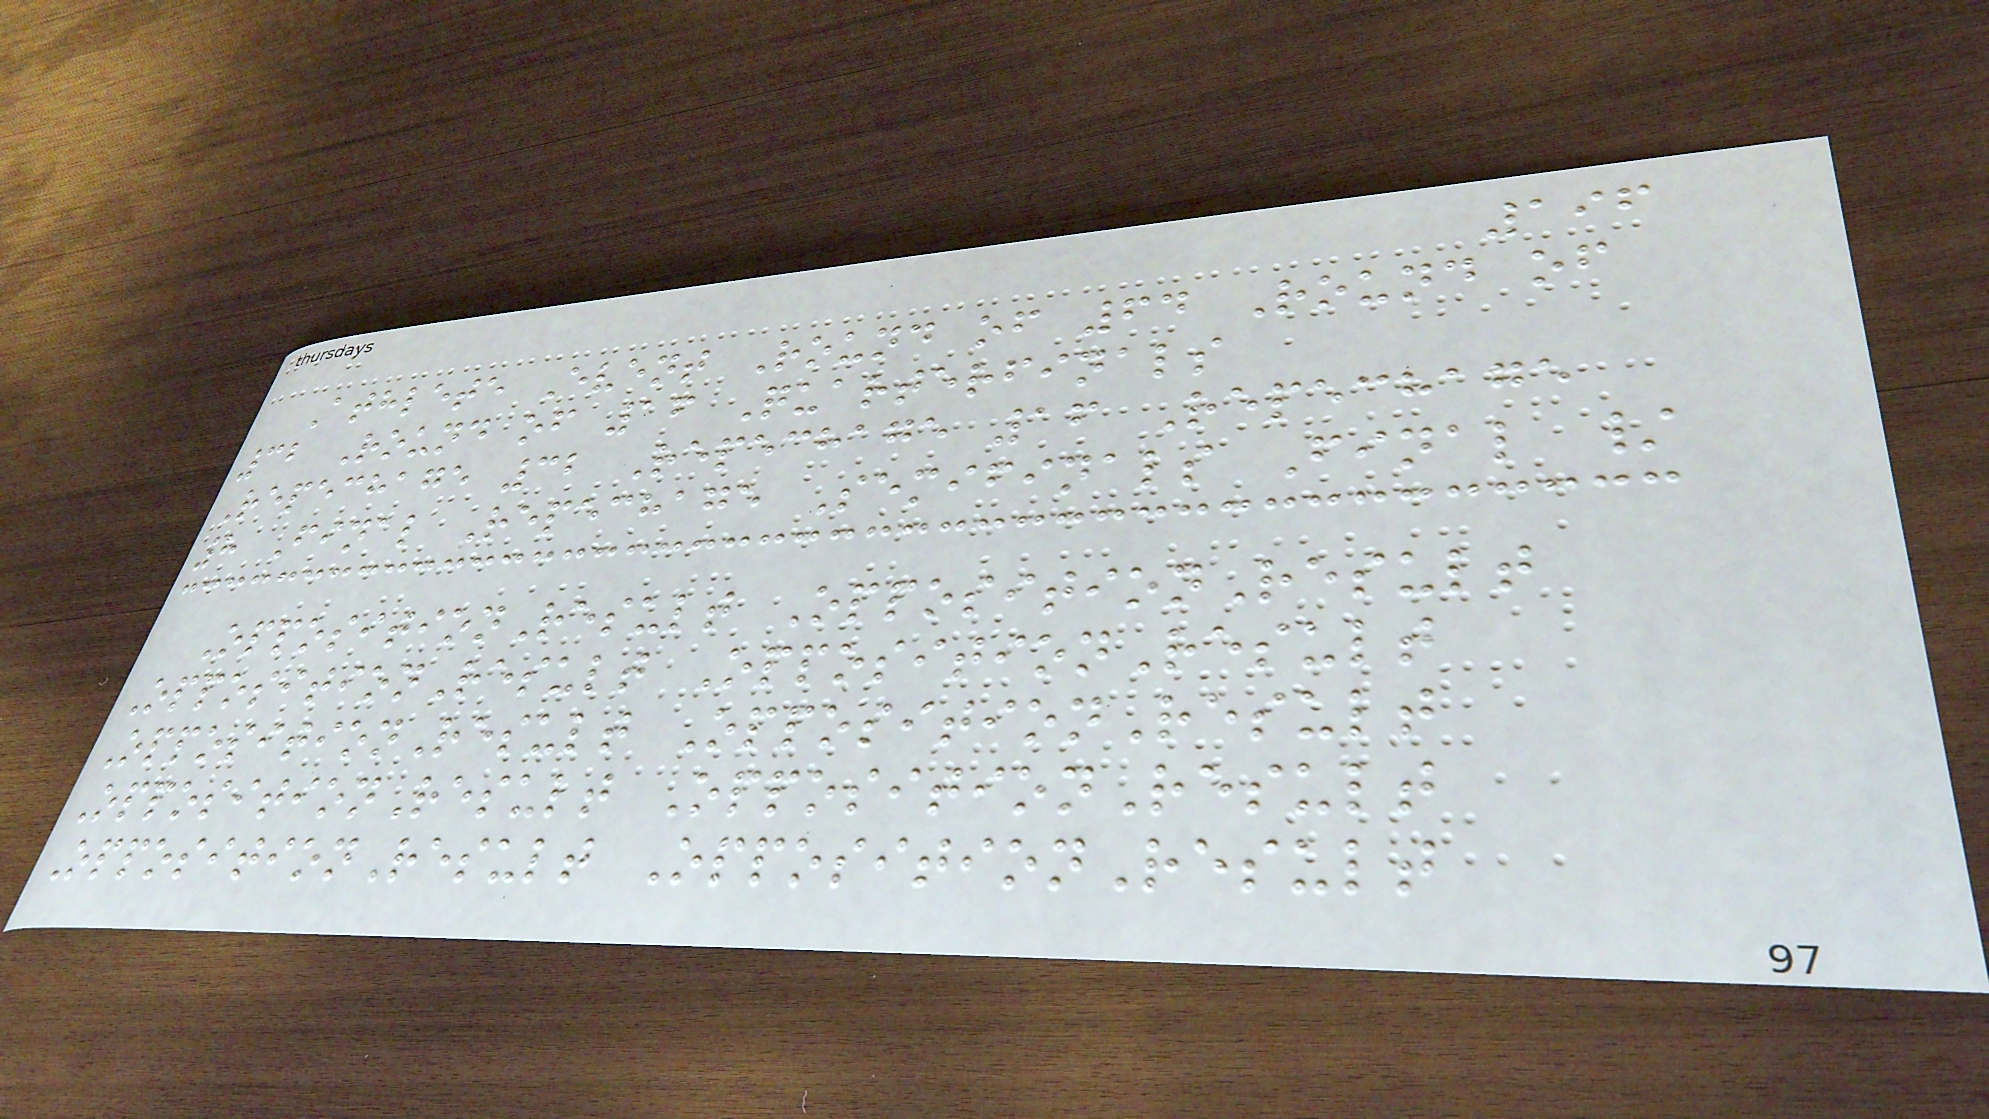196
Athlete Event Round of 64 Round of
32 Round of 16 Quarterfinals
Repechage 32 Repechage 16 Repechage
8 Final Repechage Semifinals Final /
OppositionResult OppositionResult
OppositionResult OppositionResult
OppositionResult OppositionResult
OppositionResult OppositionResult
OppositionResult OppositionResult
